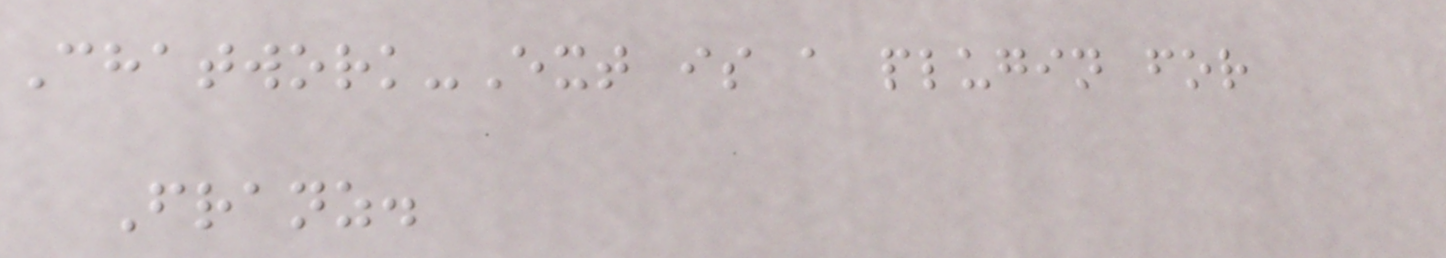Chatwork-Ext is a plugin for
Franz.
